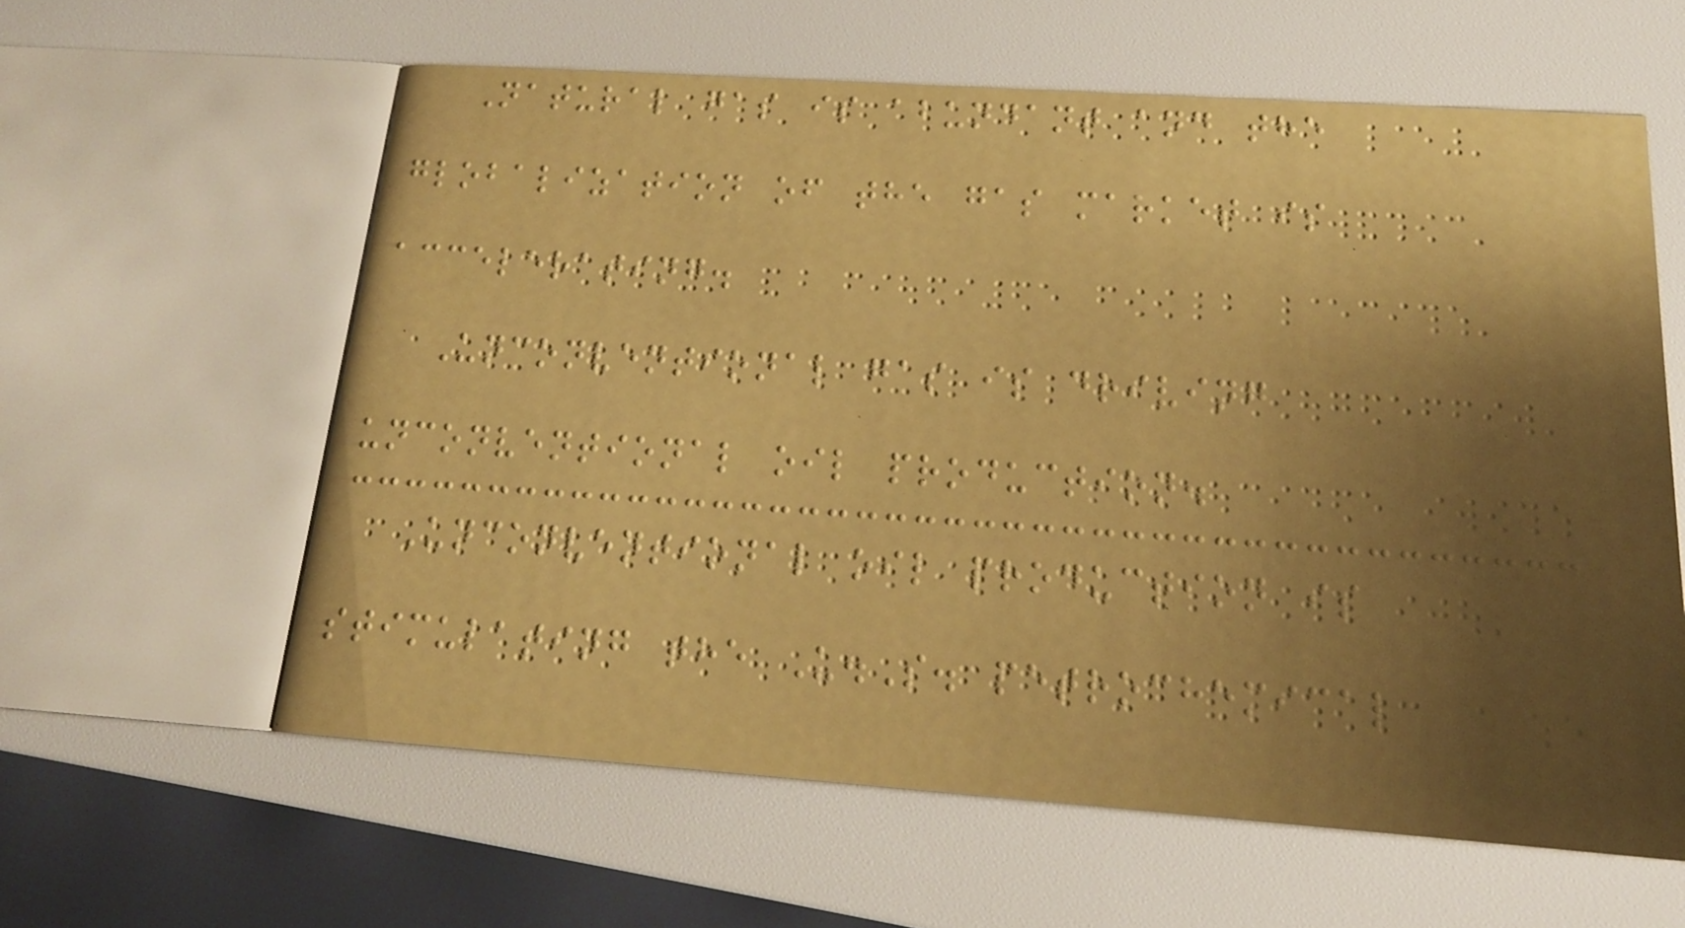Natural gas is abundant and the
globalization of the gas market is
accelerating.
Unconventional gas is driving
unconventional oil production.
Unconventional oil production is
stimulating the U.S. petrochemical
